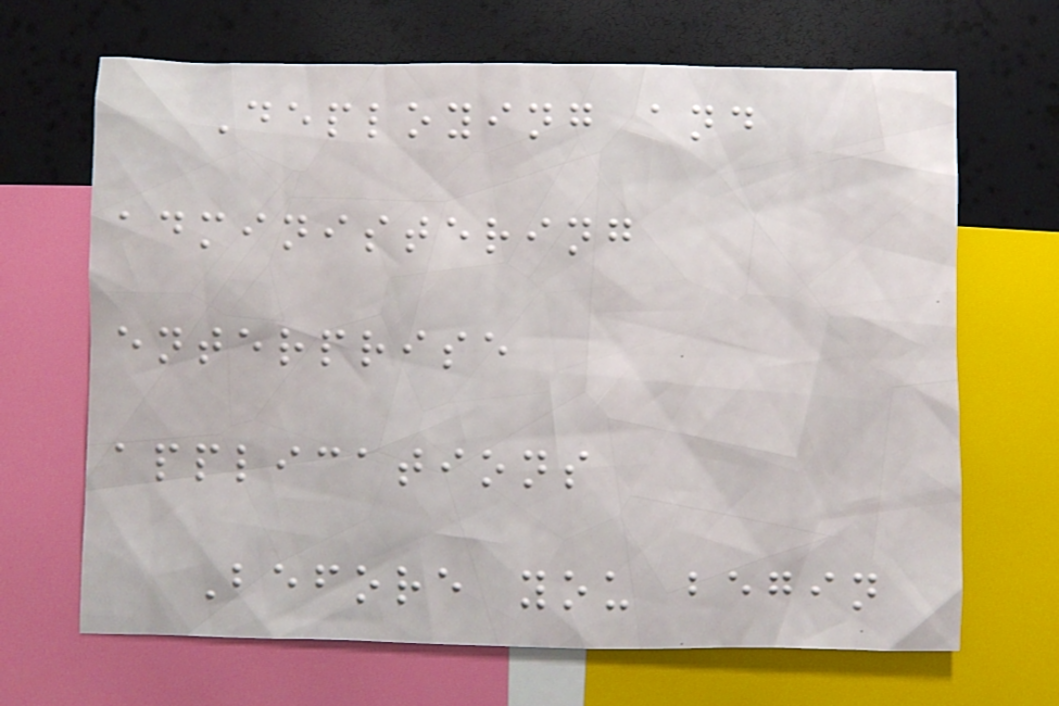Deploying and
administering
enterprise
applications
Before you begin
